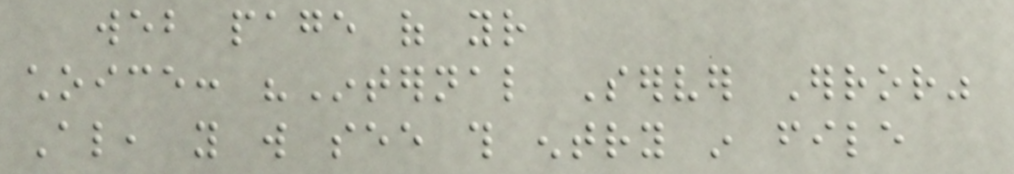web page of your
choice: "Internal Server Error"
Also, you will see this entry in file
